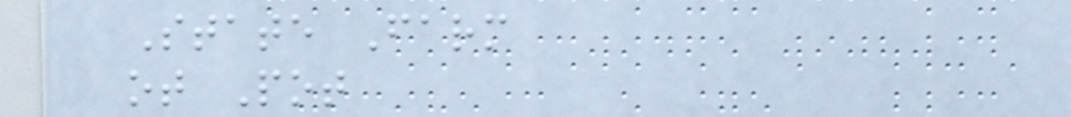State Farm
ot Pot
